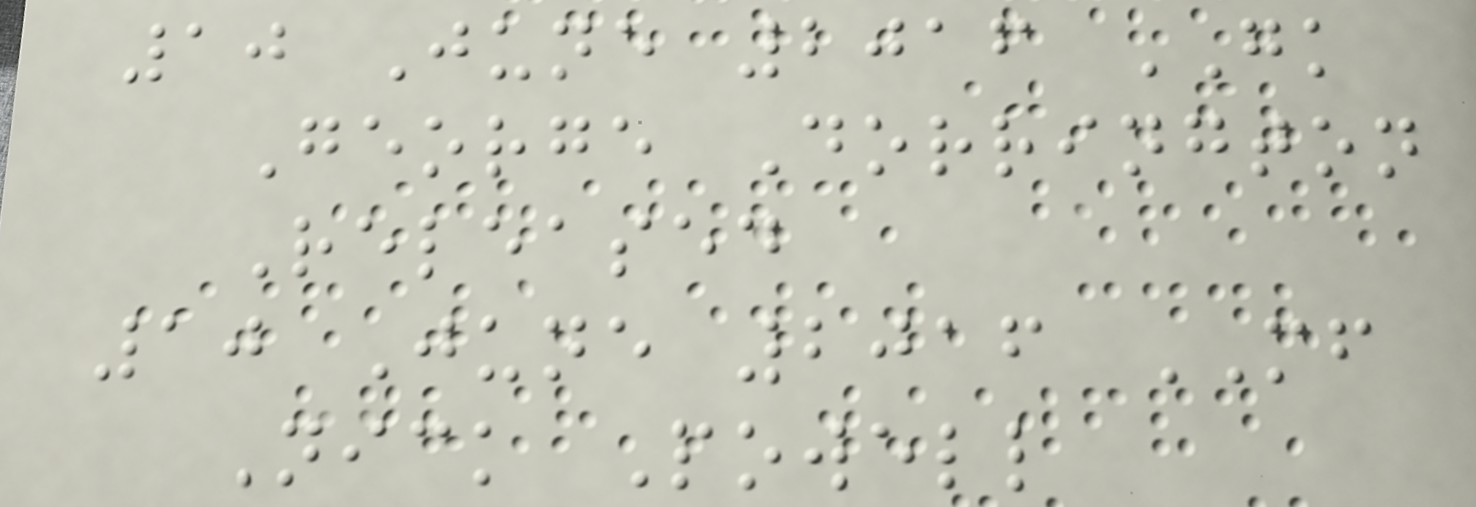10 June 2016 GK
George Dorrington
Released
10 June 2016 MF
Nick Powell
